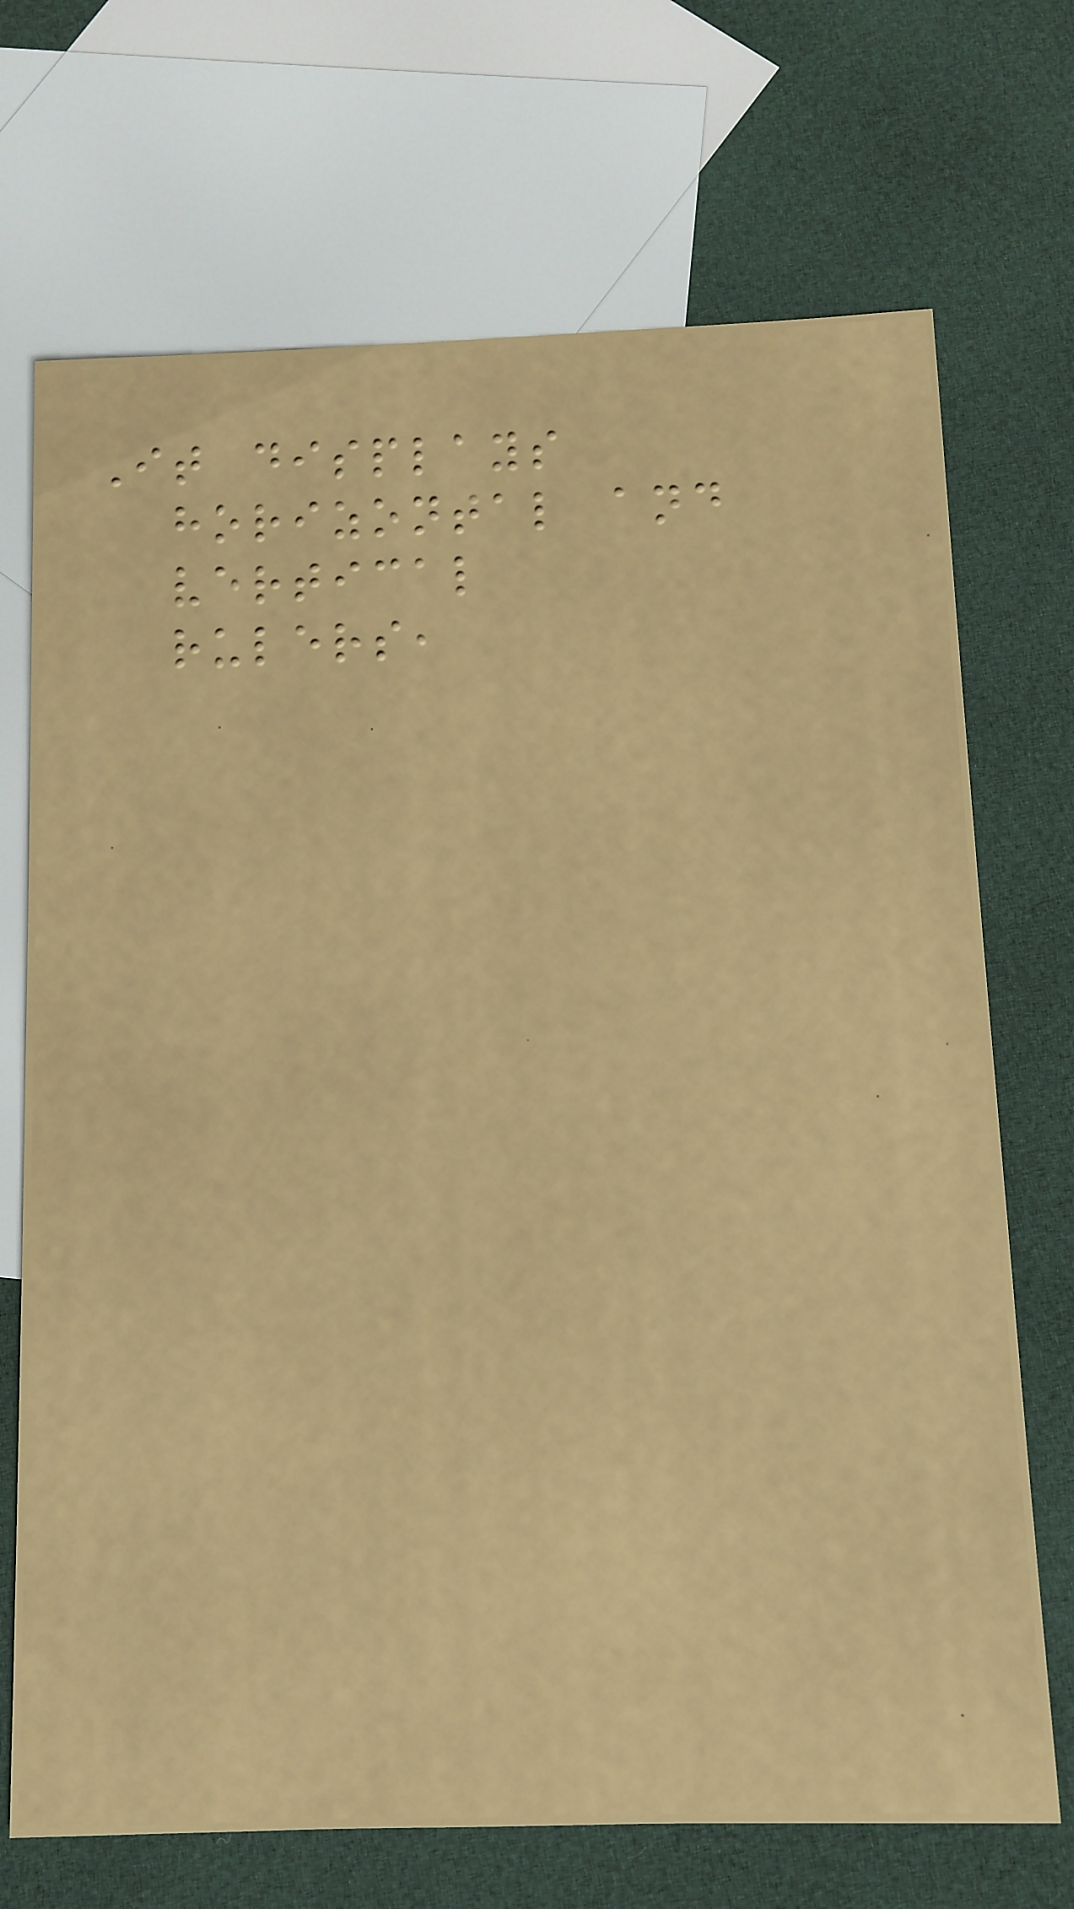It displays
horizontal and
vertical
rulers,
